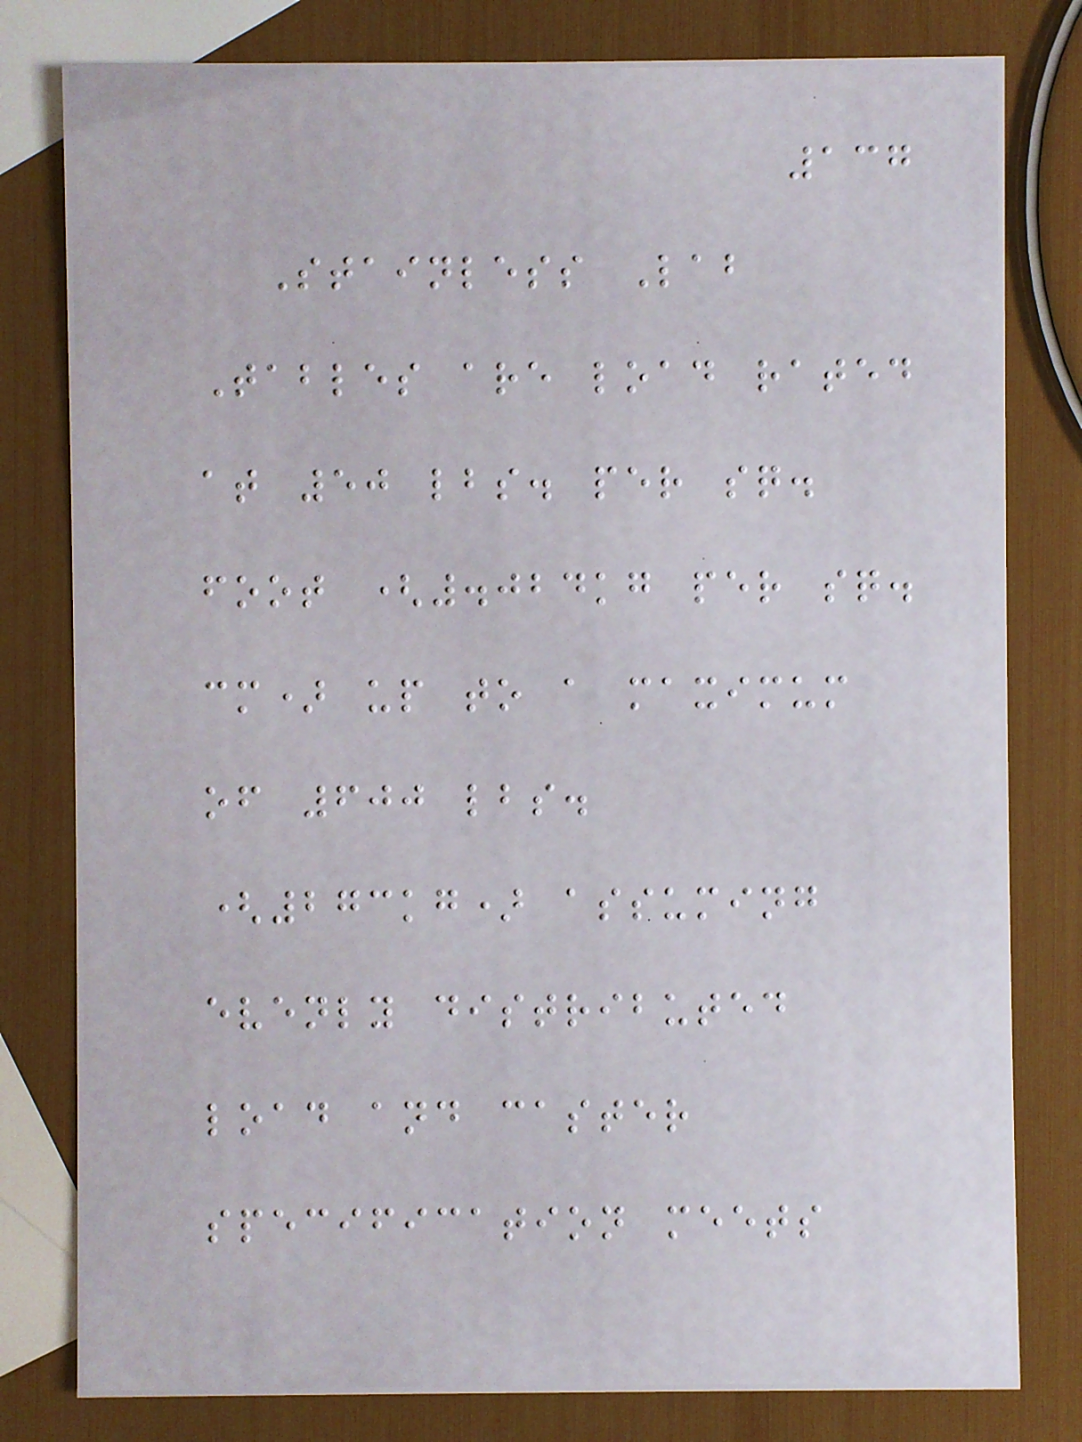137
Stainless Lab
Tables are load rated
at 50 lbs. per sq.
foot (.024kg per sq.
cm) up to a maximum
of 600 lbs.
(273kg) assuming
evenly distributed
load and caster
specification meets
